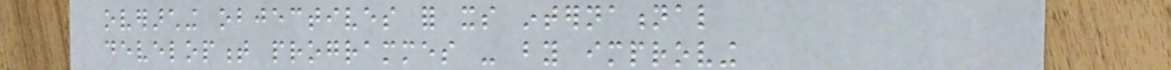overarching objectives for its international
development programmes - by improving
